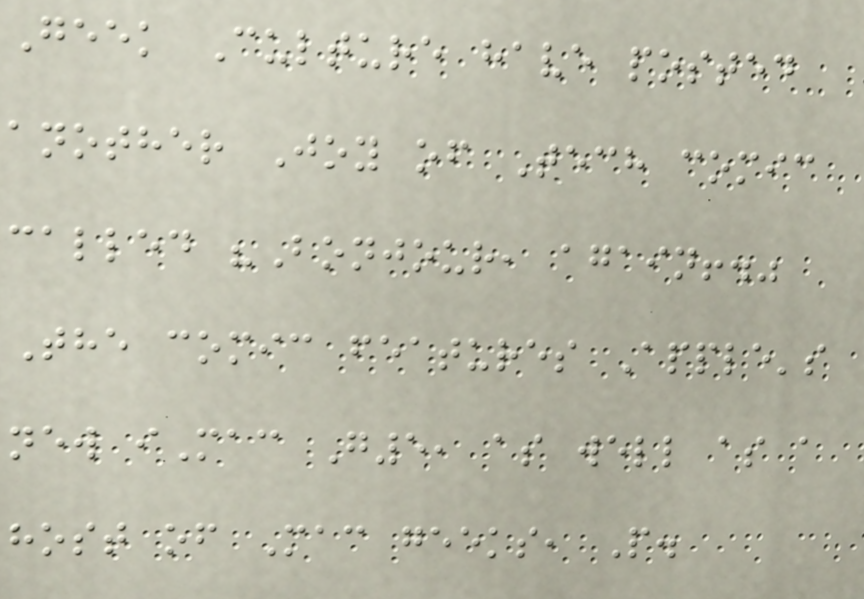Geek Culture have posted
another Joy of Tech comic
called "Bonjour, again!."
The comic features Apple's
new iMac G5, as well as a
host of Mac geeks, P.
